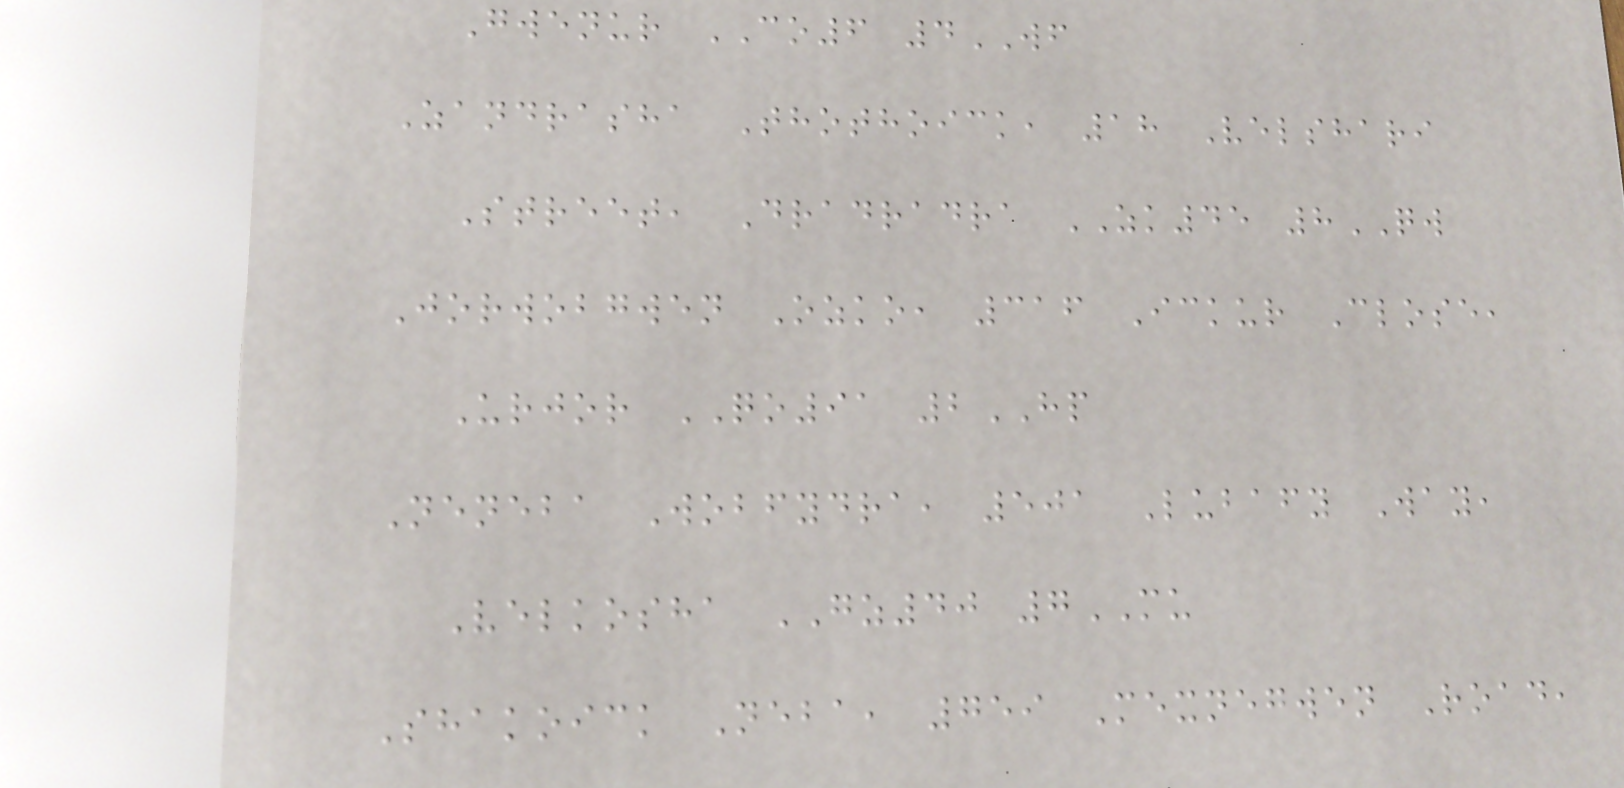Gwenur CO6 4WF
Zandrasha Thothoick, 18 Velshari
Street, Dradradra ZK45 8QW
Jorwobgwen Ozko, 316 Ickur Close,
Urjor QO91 2HP
Neneba Wobfydra, 501 Lubafy Way,
Velkosha GZ40 7MU
Shakoick Neba, 759 Mexnegwen Road,
